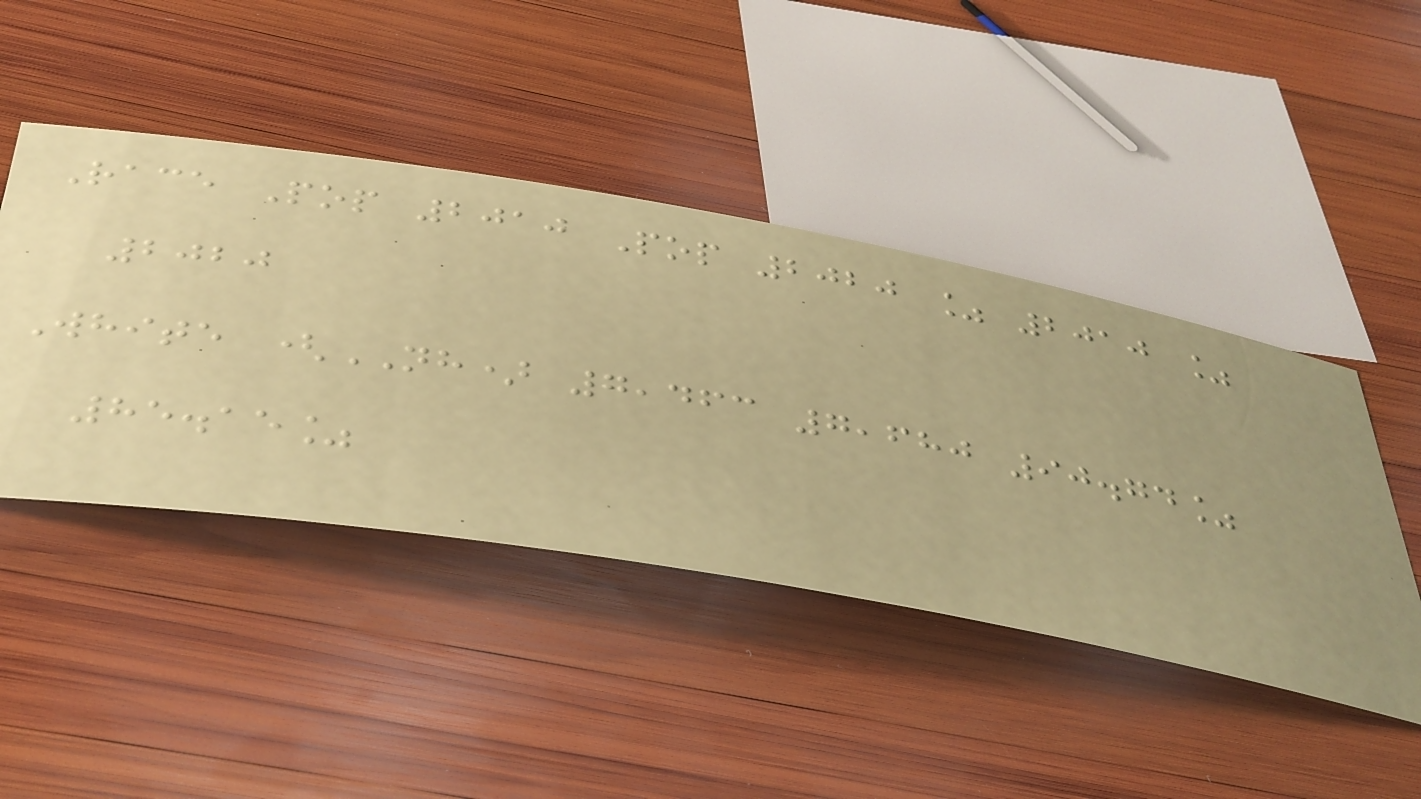Race Pop 2010 Pop 2020 % 2010 %
2020
White (NH) 7,463 7,680 90.74%
85.15%
